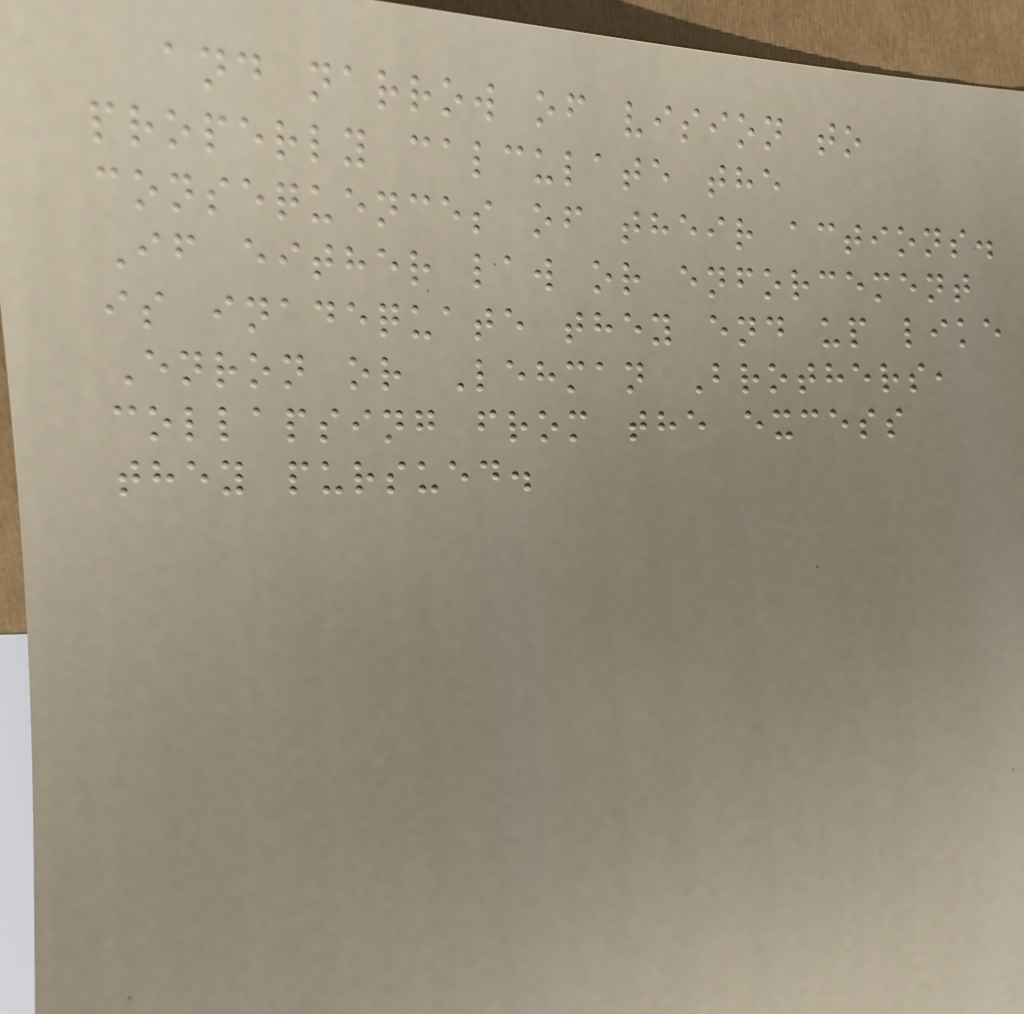and narrow of vision to
properly calculate the
consequences of their actions.
If either law or enforcement
is inadequate they end up like
Enron or Lehman Brothers,
collapsing from the excess
they pursued.
